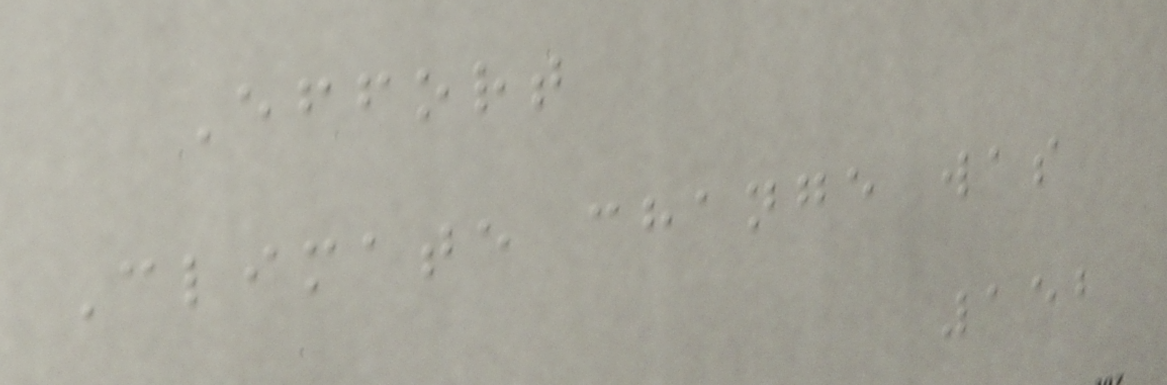Effort
Climate change was
152
